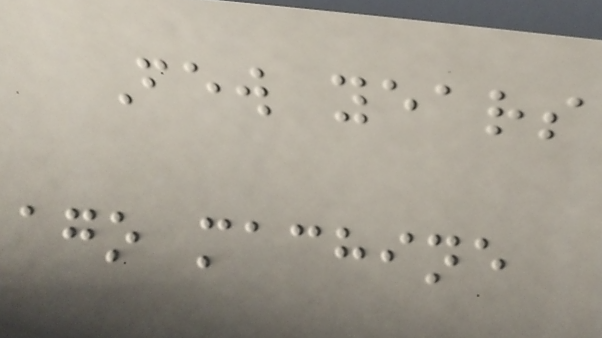Few years
ago machine
